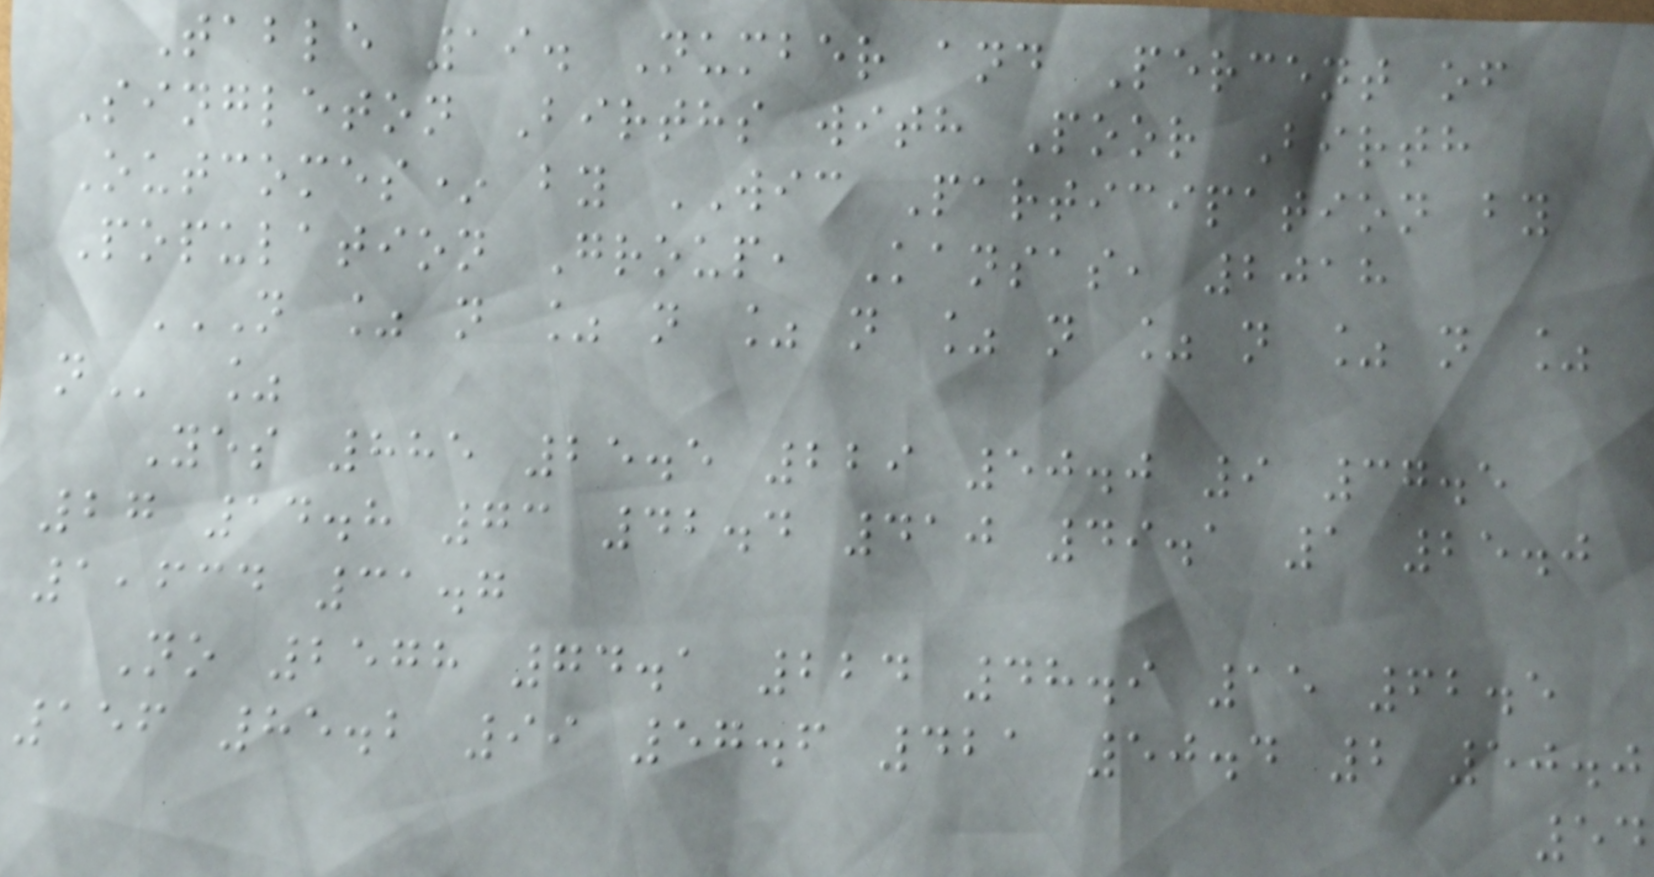Table 19. Number and Percent of
Singleton Births with Poor Birth
Outcomes* by WIC Participation by
Population Group, Kansas, 2018
N % N % N % N % N % N % N %
N %
Yes 885 25.5 229 50.0 9 37.5
27 14.8 73 42.4 410 49.1 1 25.0
1,634 31.7
No 2578 74.1 224 48.9 15 62.5
156 85.2 99 57.6 421 50.4 2 50.0
54
